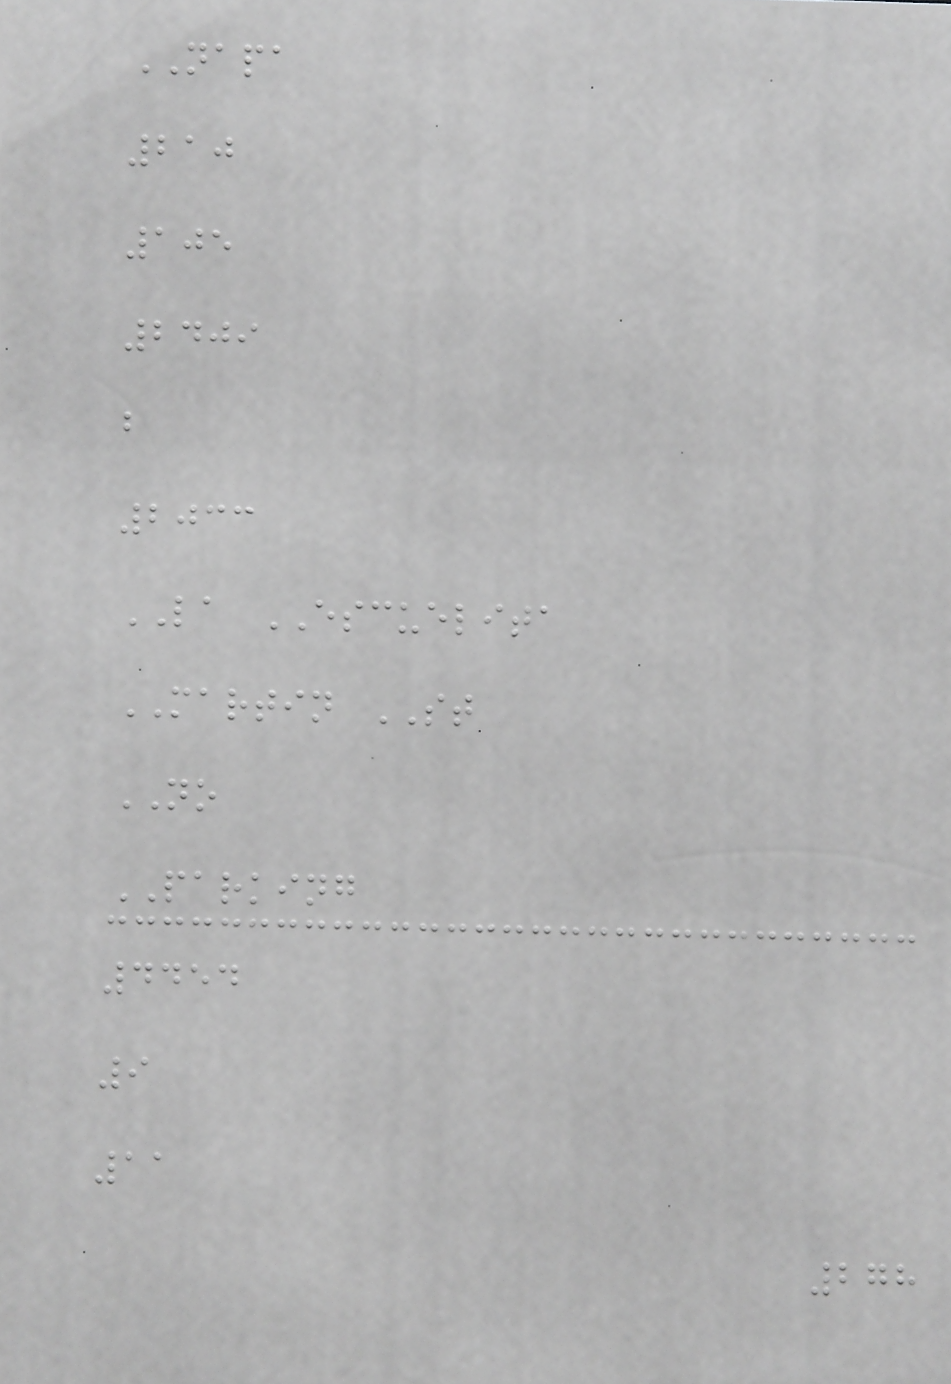NAPA
210
105
2409
b
2033
LA ESCUELITA
MARTIN ST
NO
PARKING
4454
9
11
278
